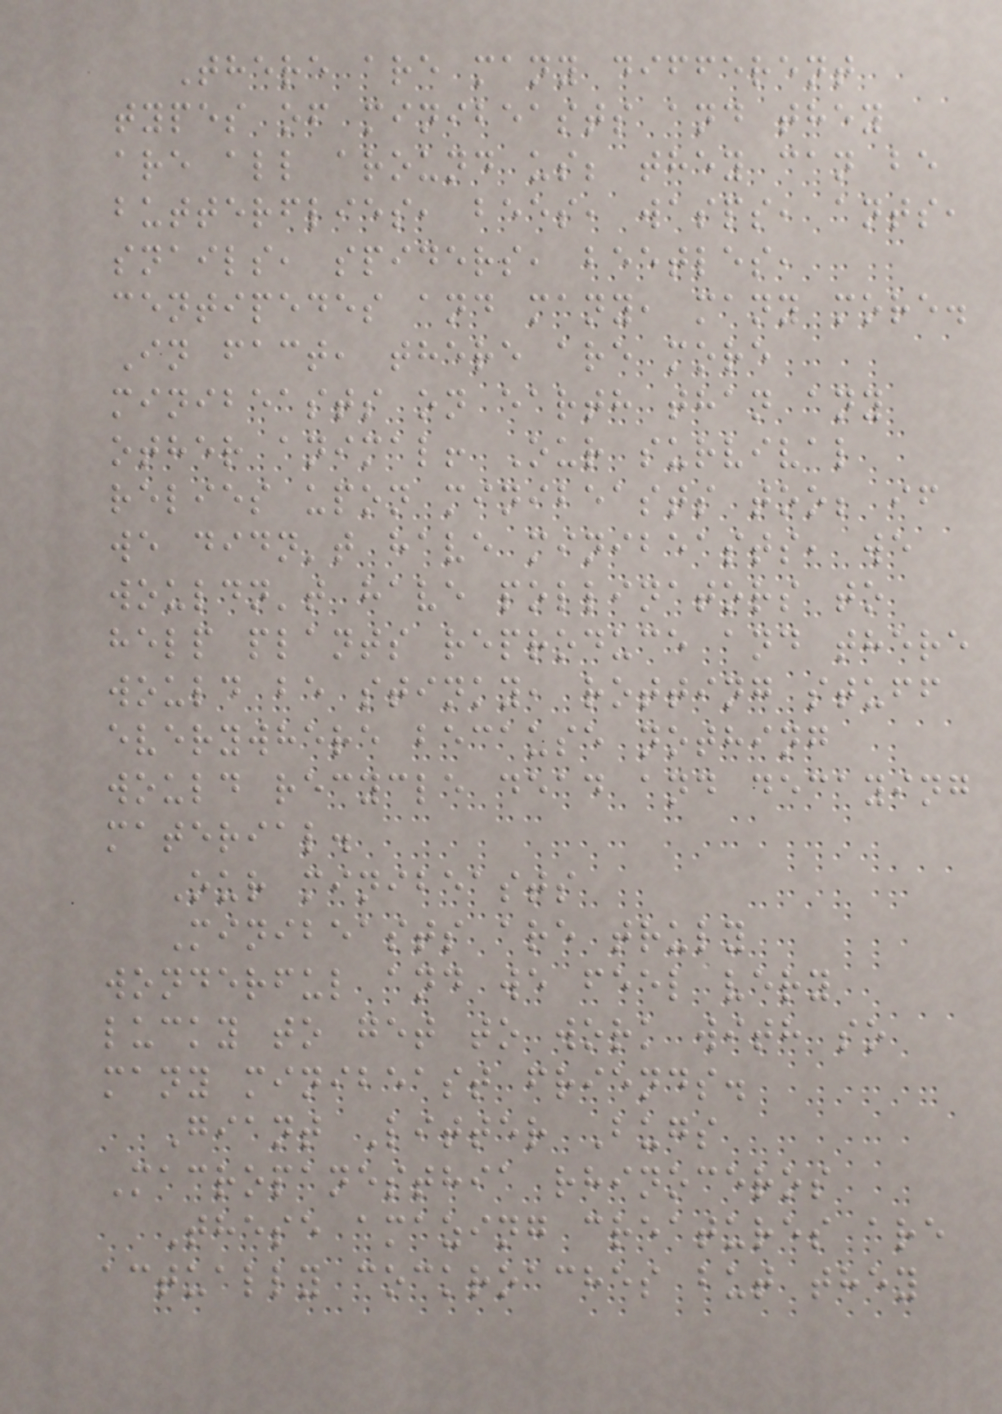There are many different
types of minibeasts and they
are all around us; they can be
butterflies, bees, wasps, ants,
snails, spiders, beetles,
centipedes and many, many more.
In fact, there are more
minibeasts on earth than any
other animal! Our survival
relies upon minibeasts too; if
we didn't have minibeasts, we
wouldn't have pollinators to
help plants reproduce and there
would be stinky, rotting stuff
everywhere because nothing
would recycle dead and decaying
material.
Our minibeasts
Minibeasts are truly
wonderful and we feel very
lucky to get to work with so
many minibeast friends.
Giant Litter Bugs
Macropanesthia rhinoceros
These amazing creatures are
actually cockroaches but they
